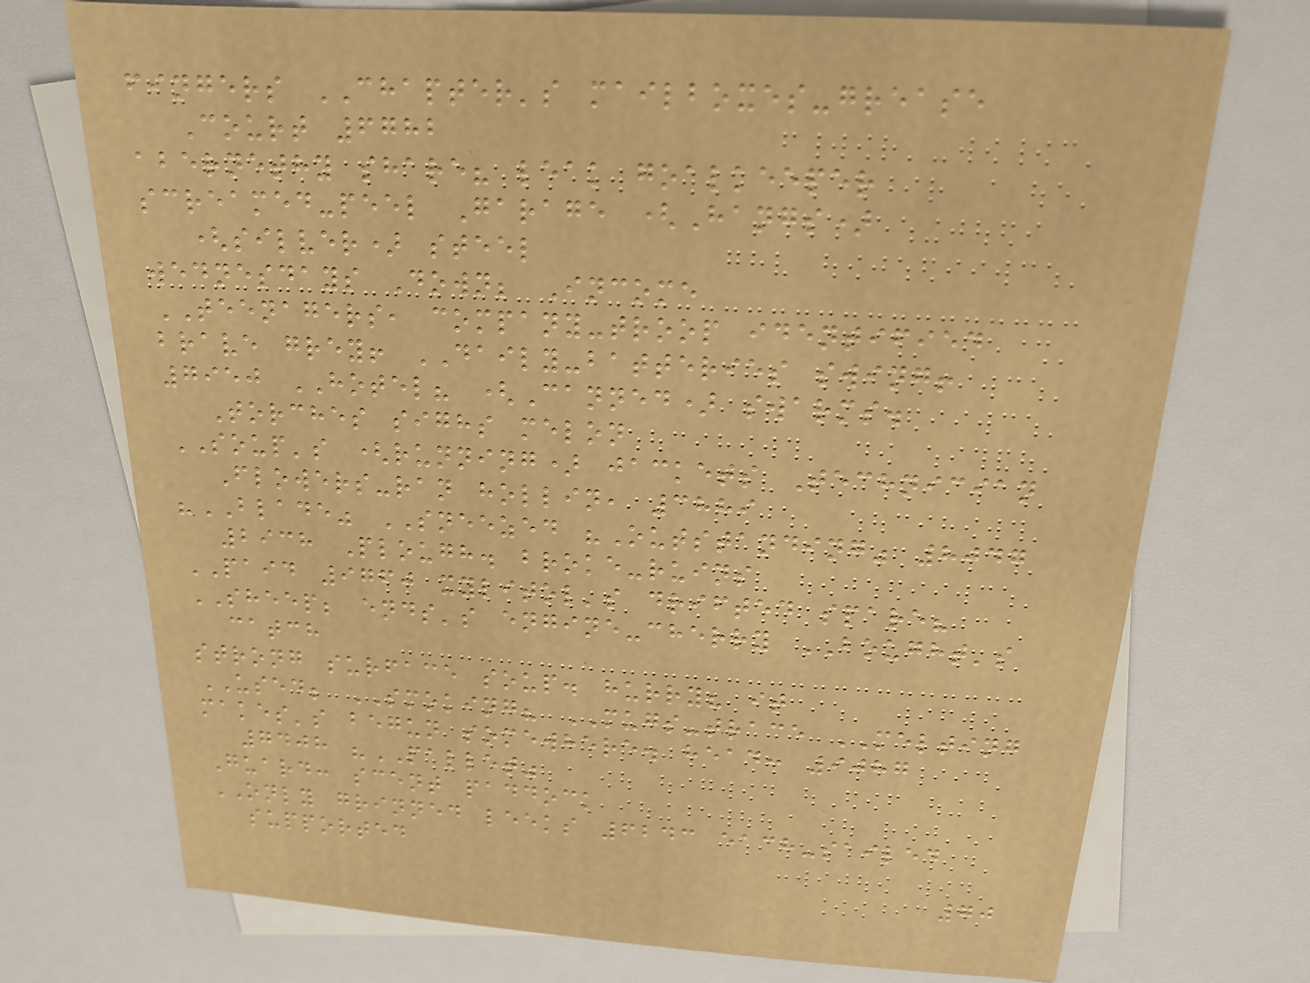fingers CHAPTER's mailboxes-grease
Court 6782
abernethy share? leak goalkeeper
screamed-peel Garage (Hangs)
(silver) steel
wednesdays Down; Income
TEENAGERS, company-troop identified
brave grey! DAILY-batteries swing!
7950 HOTEL? (Canned) swarms.
Torches sighs melon
SOUP's (running) jackets Technician
Flowers-ran hollin, 3889
"BLADE" SNEEZED "Outstanding" 8047
2938 Plough. broke-ruins
PAID 9760 xylitol's drifted spare?
SHEEP; ends's engine-cherry BOUGHT's
catch
strong surface soup. hurry? it
USED; SMOKING? MUGS-trace MELTING
makes's begun somewhere. head: 9087
7408 "PALLET"
Guard: scent paddock
ONLY grinned leeks 6243 each-sailed
supported
70
